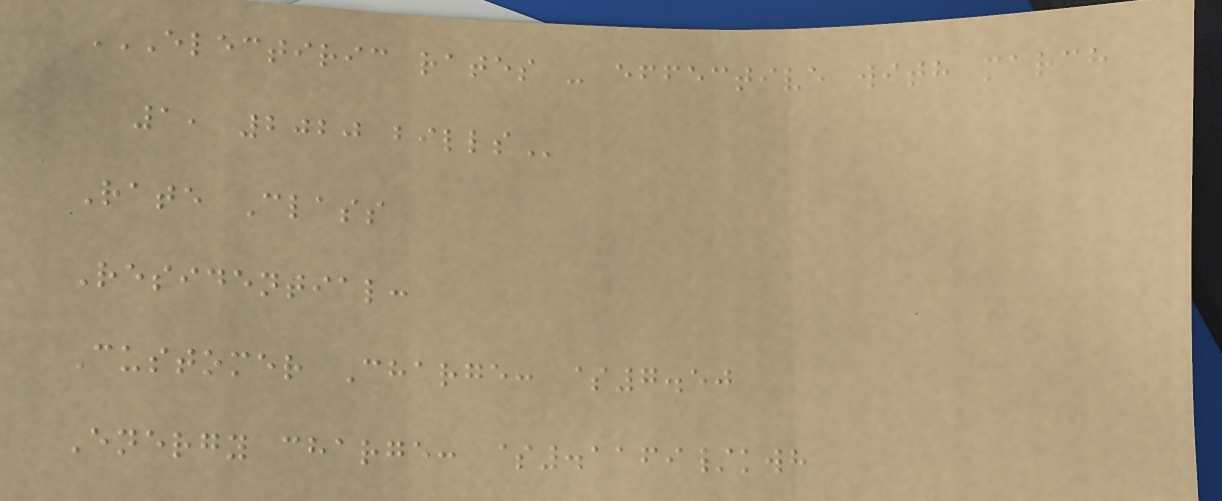ELECTIRIC RATES - EFFECTIVE WITH MARCH
1, 2020 BILLS
Rate Class
Residential:
Customer Charge: $7.50
Energy charge: $.1169/kwh
